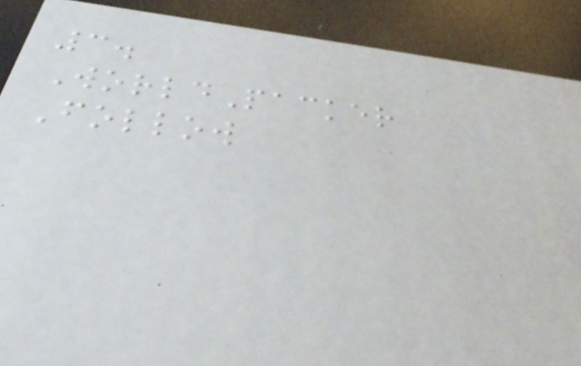3.
WorldPacker
Follow
